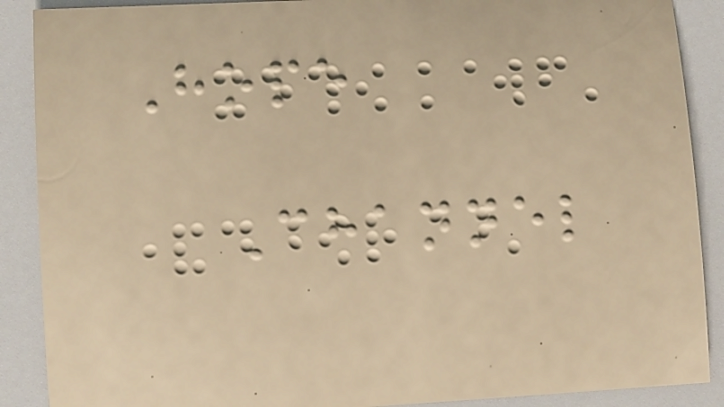Hope
Channel
